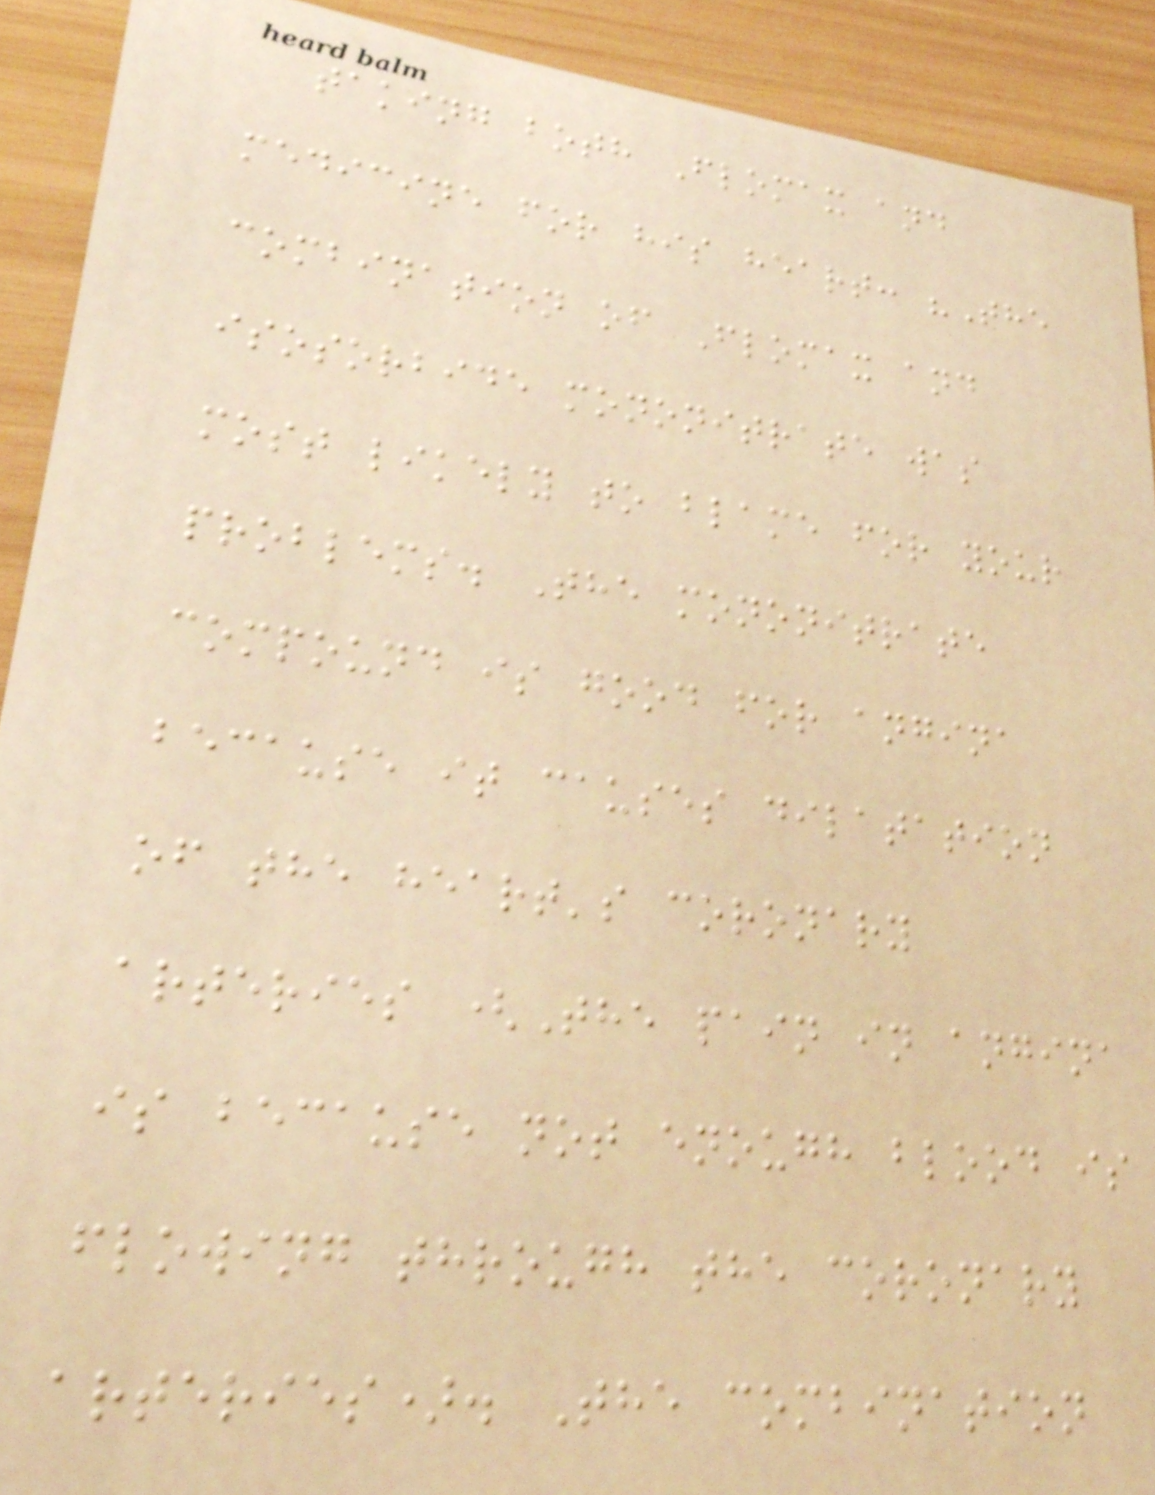taking both Flomax and
medicine for his heart: "The
combination of Flomax and
isosorbide mononitrate was
most likely to blame for your
problems. The mononitrate
compound is good for angina
because it causes dilatation
of the heart's coronary
arteries (The pain in angina
is because not enough blood is
flowing through the coronary
arteries). The combination
